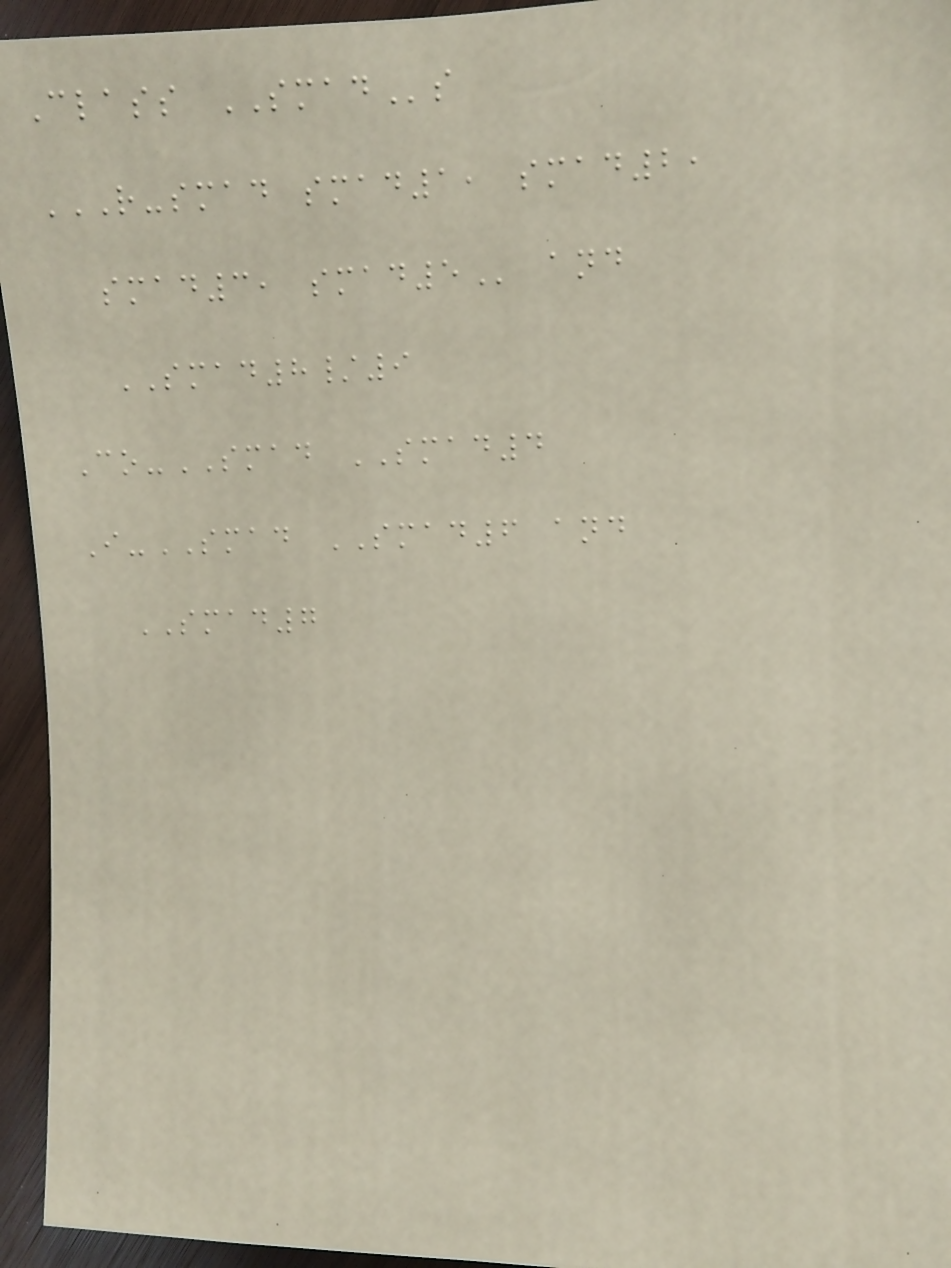Class SMADs
R-SMAD SMAD1, SMAD2,
SMAD3, SMAD5 and
SMAD8/9
Co-SMAD SMAD4
I-SMAD SMAD6 and
SMAD7
